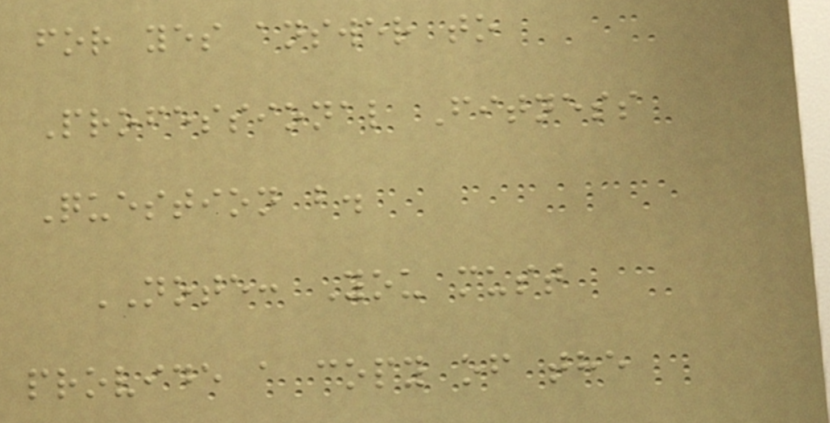for yes answer to
Professional Fitness
Question b.
NOTE: You must
provide a copy of the
